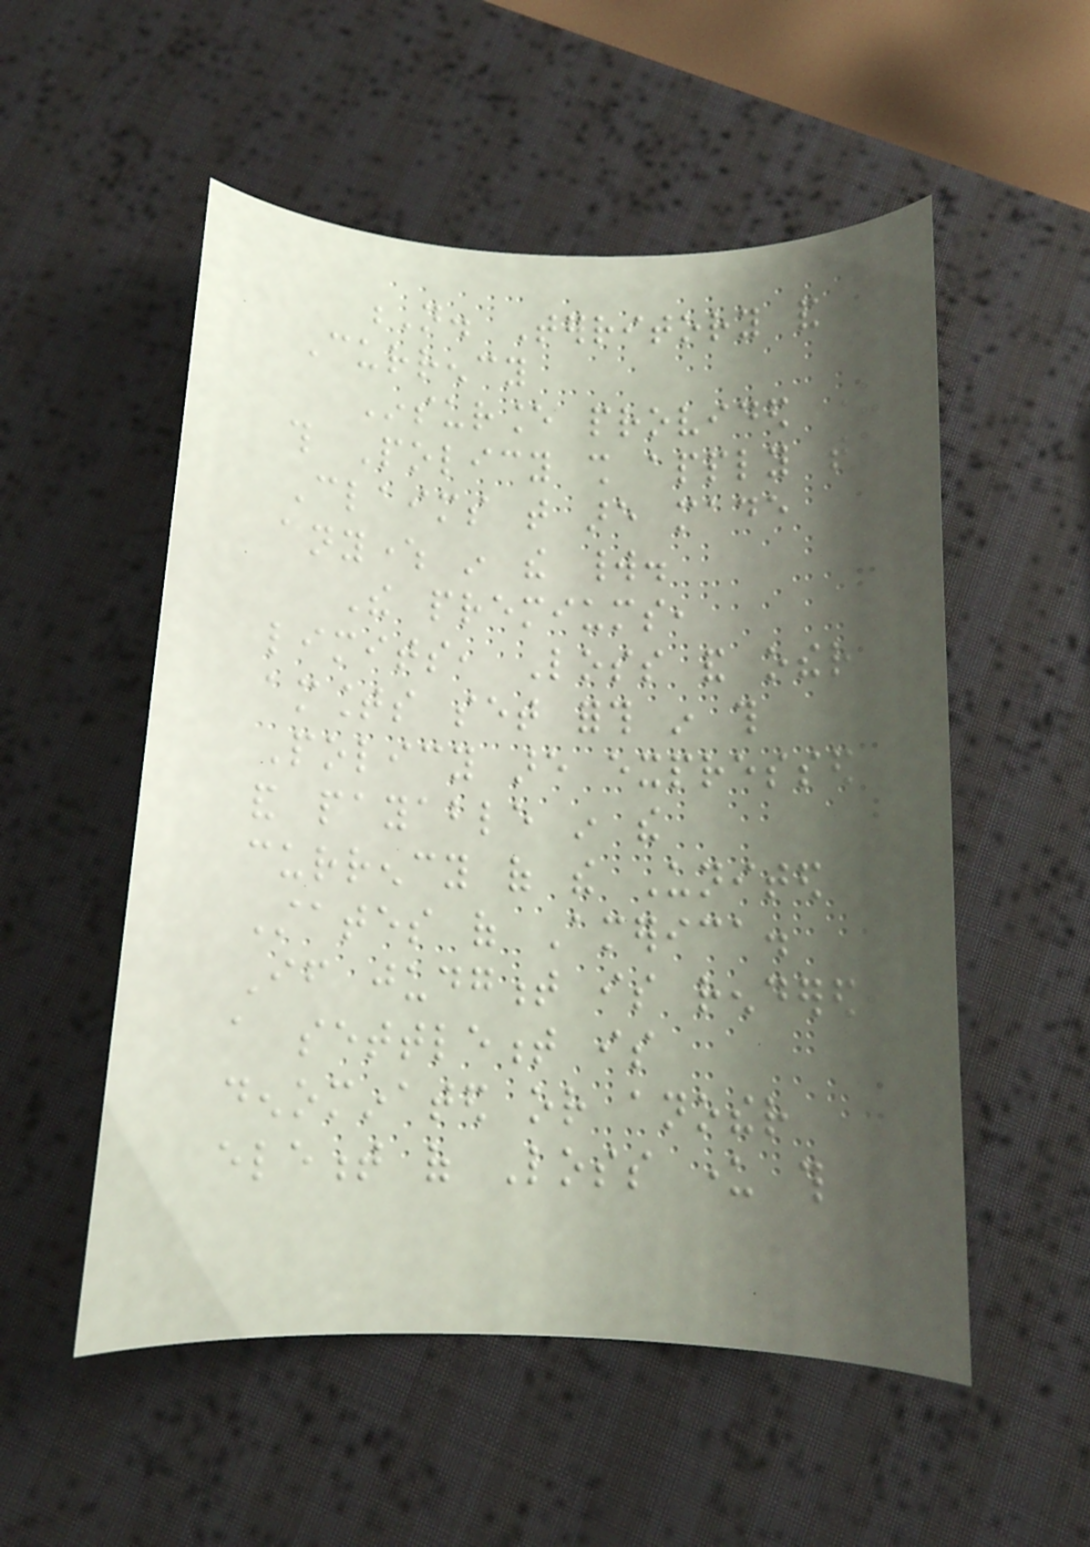N. Territory and
Currency
Insurance provided under
this Policy shall apply to
Claims that are made
anywhere in the world.
The premiums,
limits, Loss and other
amounts set forth in this
Policy are expressed
and payable in the
currency of the United
States of America.
If judgment is rendered,
a settlement is
denominated or another
element of Loss under this
